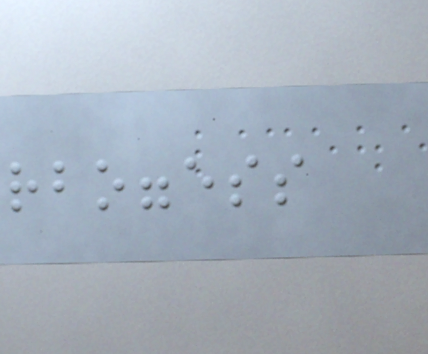rboggess
